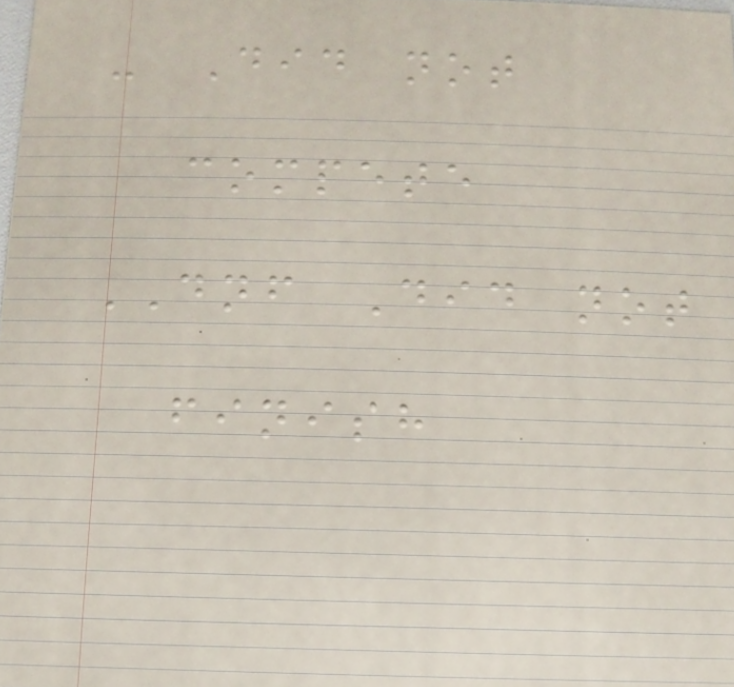- Did not
compete
DNF Did not
finish
